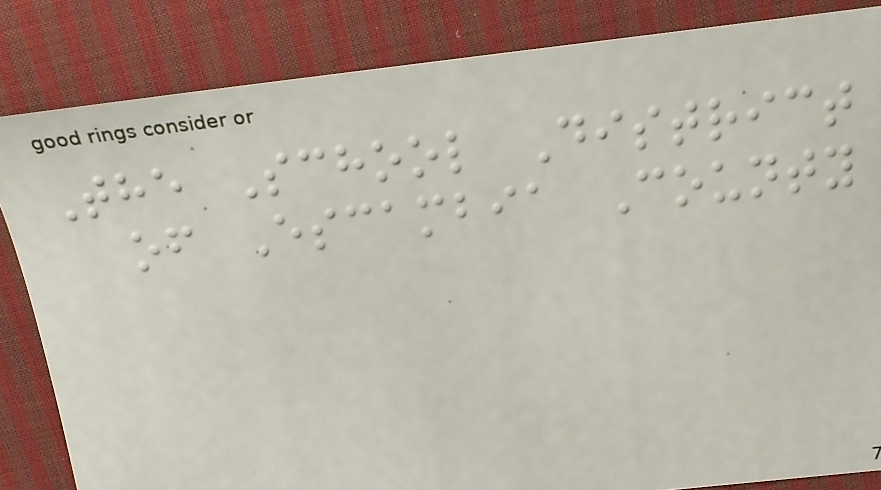The School District
of Escambia County
